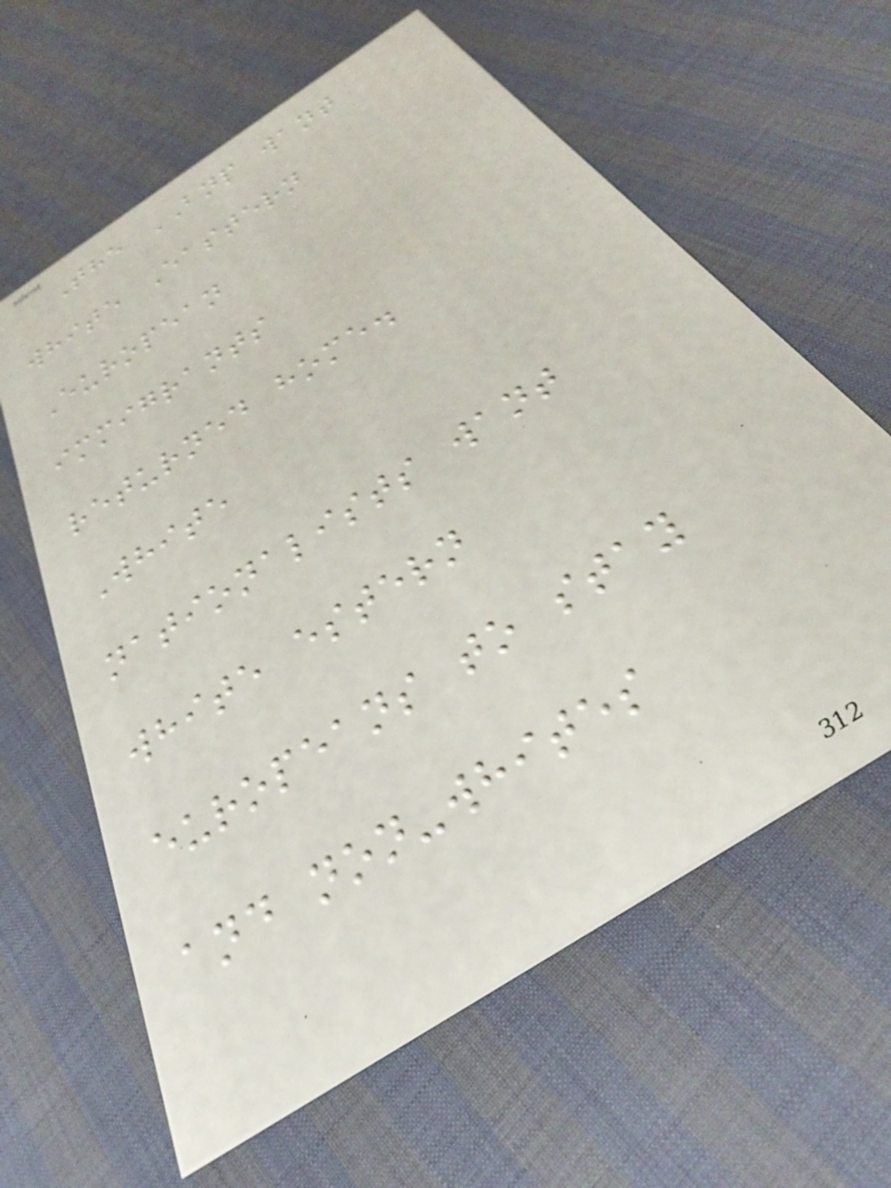The BNP want
white Eastern
European
immigrants
returned home.
White
nationalists want
white estern
europeans to stay
and non-whites
